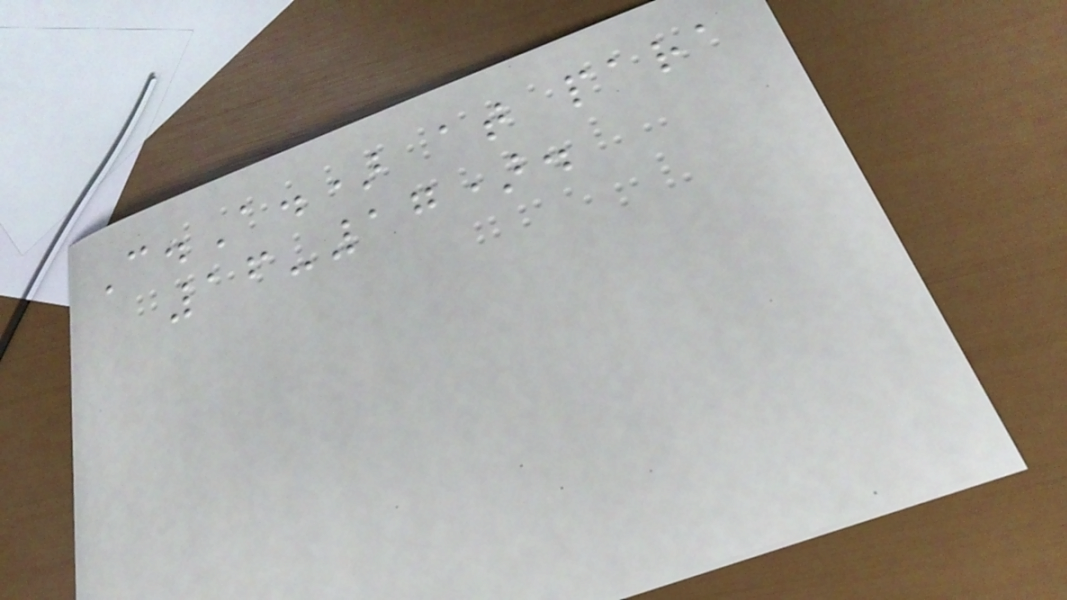C.A.) at para
16-17).
